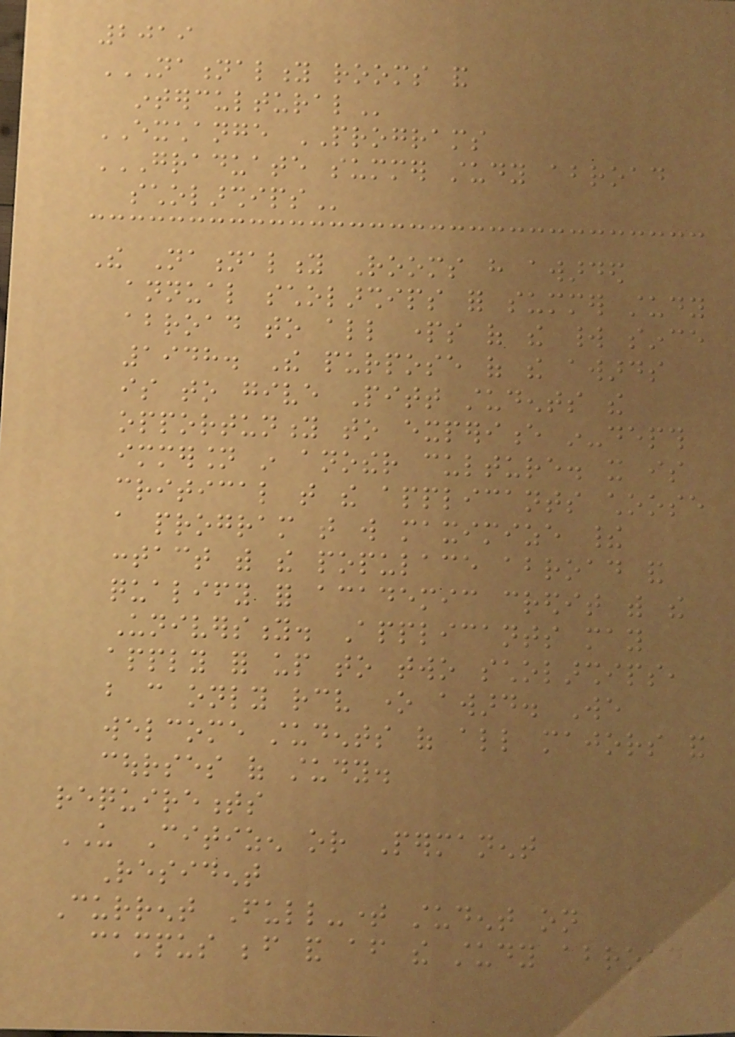2019
NATIONALITY ROOMS AND
INTERCULTURAL
EXCHANGE PROGRAMS
GRADUATE SUMMER STUDY ABROAD
SCHOLARSHIPS
The Nationality Rooms have awarded
annual scholarships for summer study
abroad to all parts of the world since
1948. The purpose of the awards
is to give Pitt students the
opportunity to experience in-depth
immersion in another culture. it is
critical that the applicants choose
a program that will maximize their
contact with the populace abroad and
qualify for academic credit with the
University. Applicants may
apply for up to two scholarships,
but can only receive one award. We
welcome students of all majors and
courses of study.
requirements
US Citizen or Permanent
Resident
Current Full-time student on
campus before and after the study abroad
